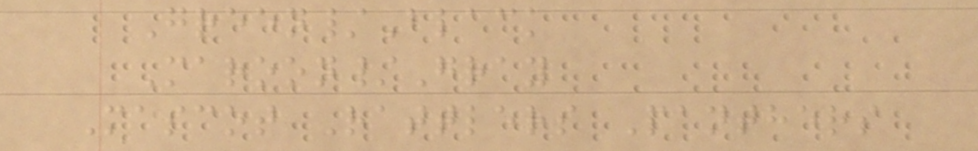Green/Black
Maroon/Gray
Mascot Rattlers Panthers
